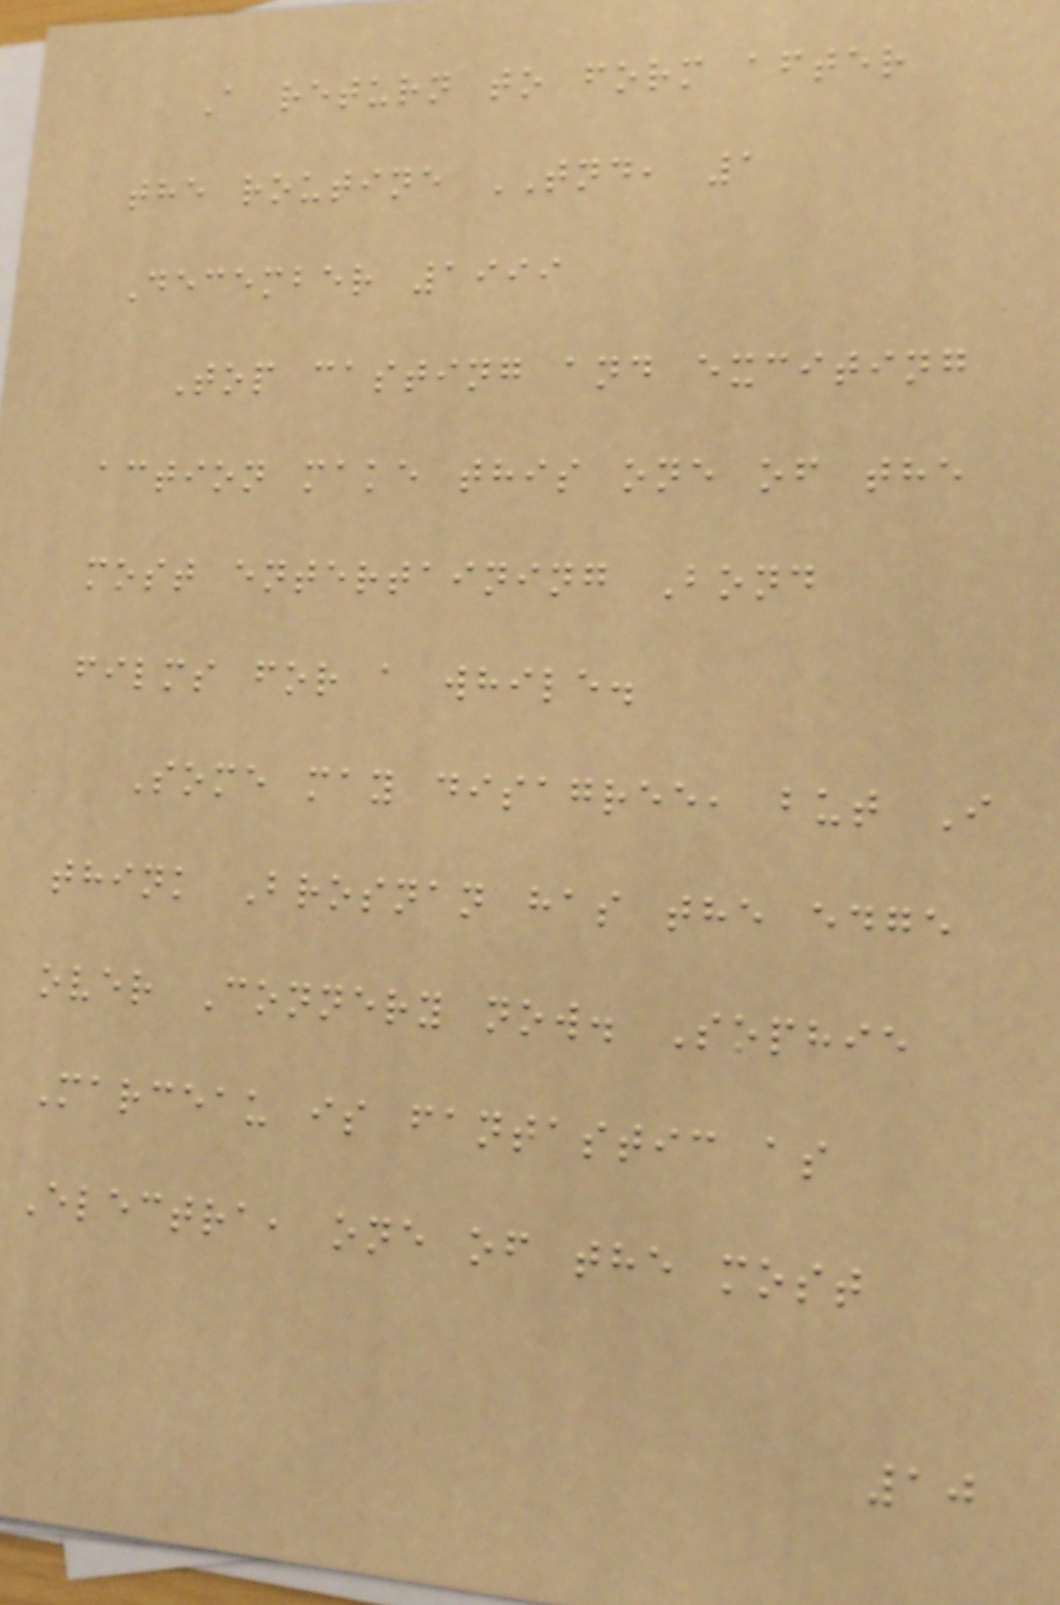A return to form after
the routine TND, 1
December 1999
Top casting and exciting
action make this one of the
most entertaining Bond
films for a while.
Some may disagree, but I
think Brosnan has the edge
over Connery now. Sophie
Marceau is fantastic as
Electra, one of the most
10
